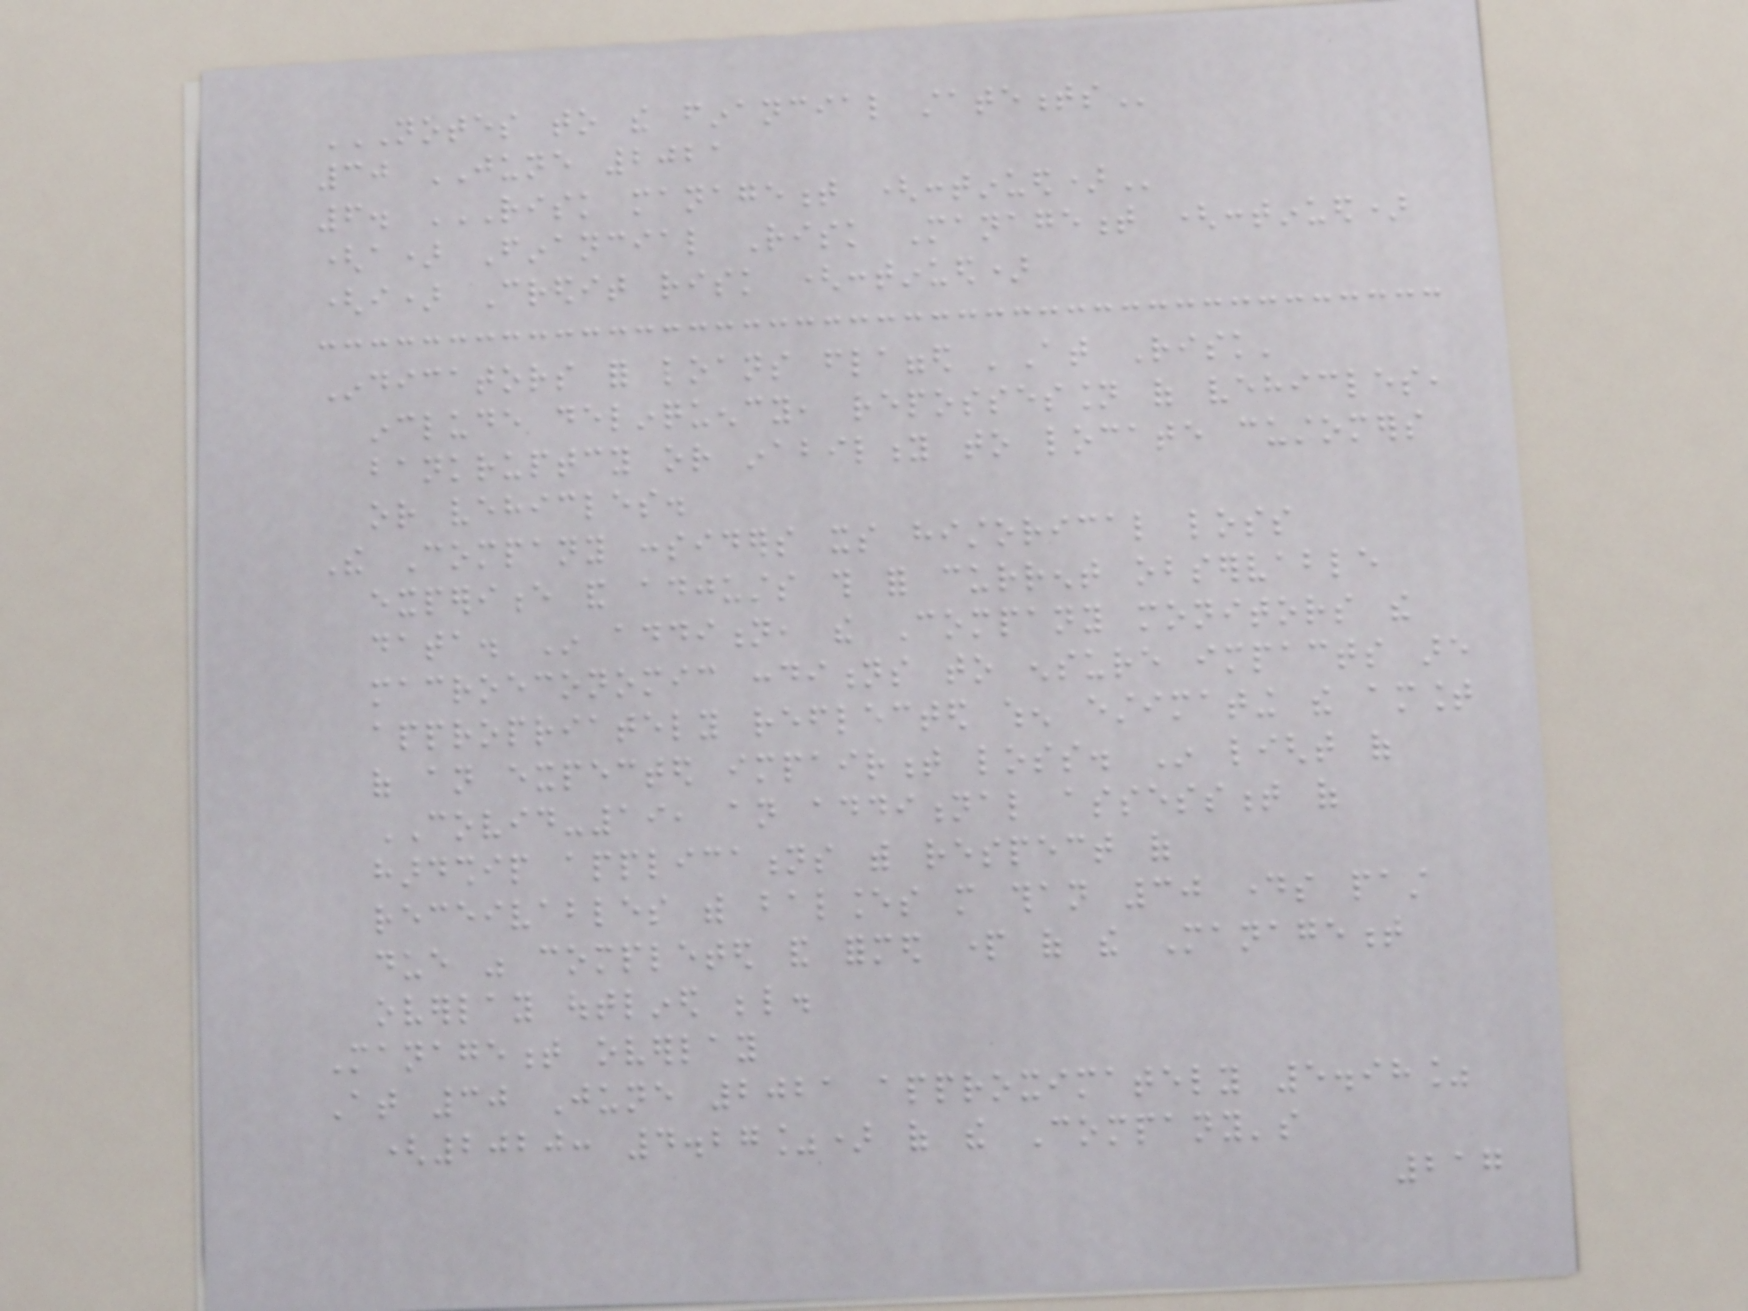NOTES TO THE FINANCIAL STATEMENTS
30 JUNE 2021
6. RISK MANAGEMENT (CONTINUED)
(a) Financial Risk Management (continued)
(i) Credit risk (continued)
Indicators for loans flagged 'At Risk'
include delinquency, repossession of vehicles,
bankruptcy or inability to locate customers
or vehicles.
The Company considers its historical loss
experience and adjusts this for current observable
data. In addition, the Company monitors the
macroeconomic conditions to ensure impacts are
appropriately reflected when estimating the amount
of an expected impairment loss. In light of
COVID-19, an additional assessment of
hardship applications with respect of
receivables with balances more than 30 days past
due was completed and formed part of the Management
overlay outlined below.
Management overlay
At 30 June 2021 approximately 5.98%
(2020: 4.27%) of the Company's
217
